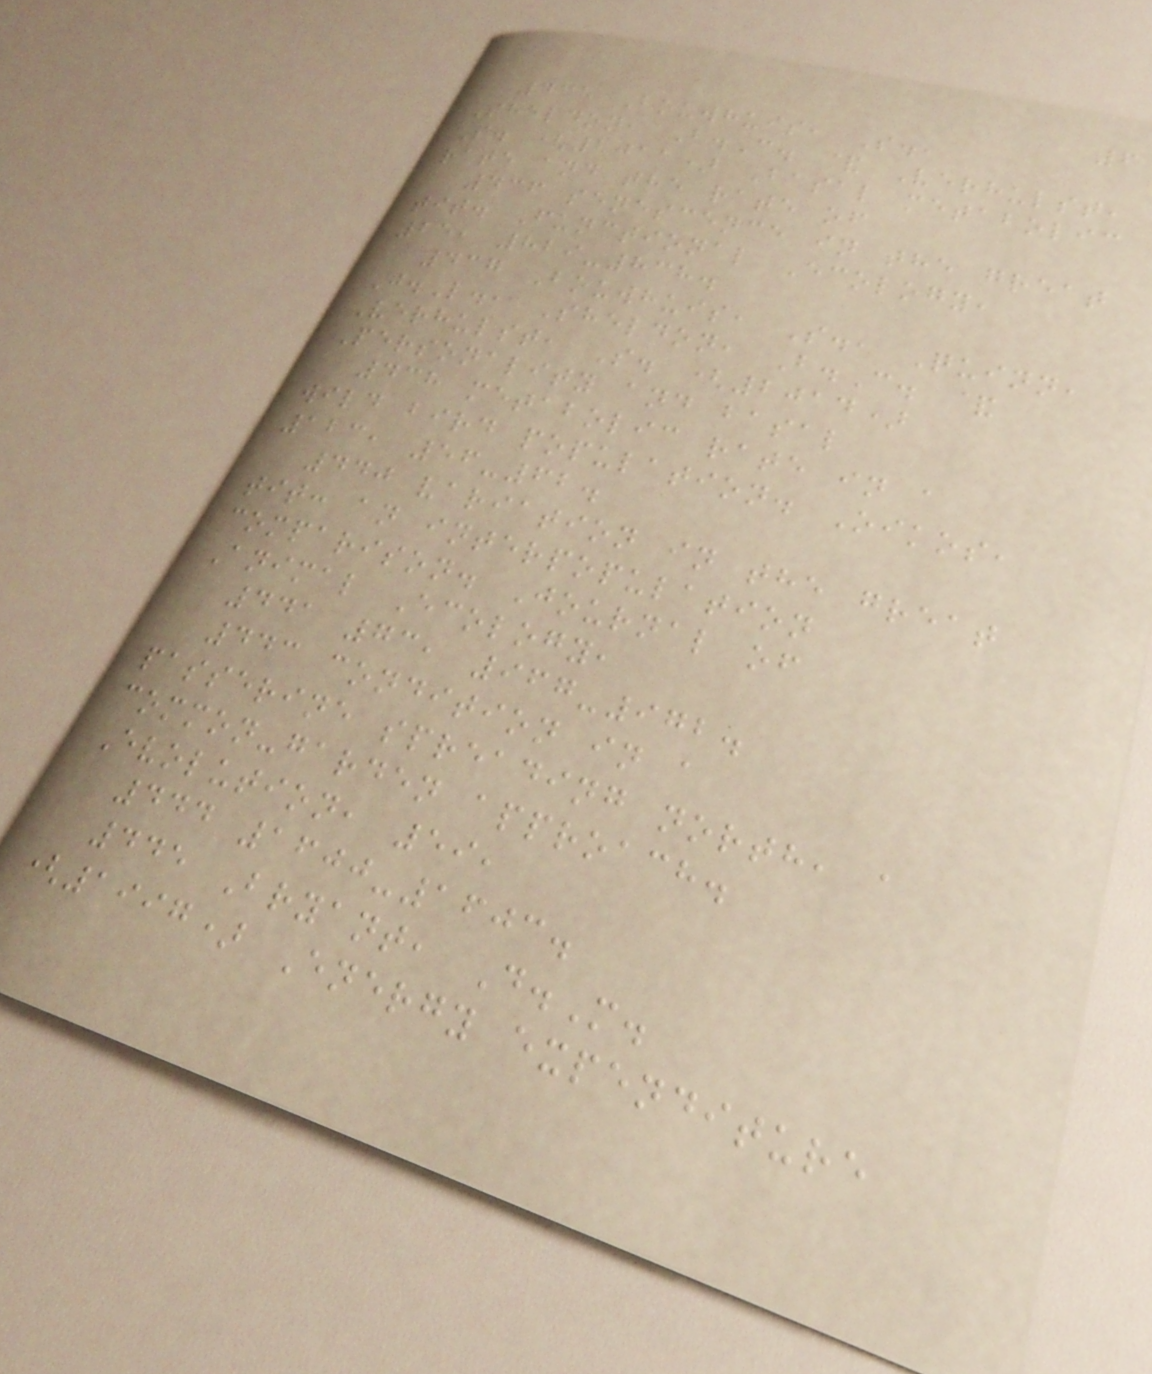6
435 Bouwhuis, S.,
Sheldon, B.C. & Verhulst,
S. (2011) Basal metabolic
rate and the rate of
436 senescence in the great
tit. Functional Ecology,
25, 829-838.
437 Bouwhuis, S., Quinn,
J.L., Sheldon, B.C. &
Verhulst, S. (2014)
Personality and basal
438 metabolic rate in a
wild bird population. Oikos,
123, 56-62.
440 variation in the great
tit: an interpopulation
comparison. Journal of
Animal Ecology,
441 73, 967-972.
443 condition in a
passerine spreading north, a
common-garden approach.
Evolution, 59,
444 1600-1603.
445 Bryant, D.M.
(1997) Energy expenditure
